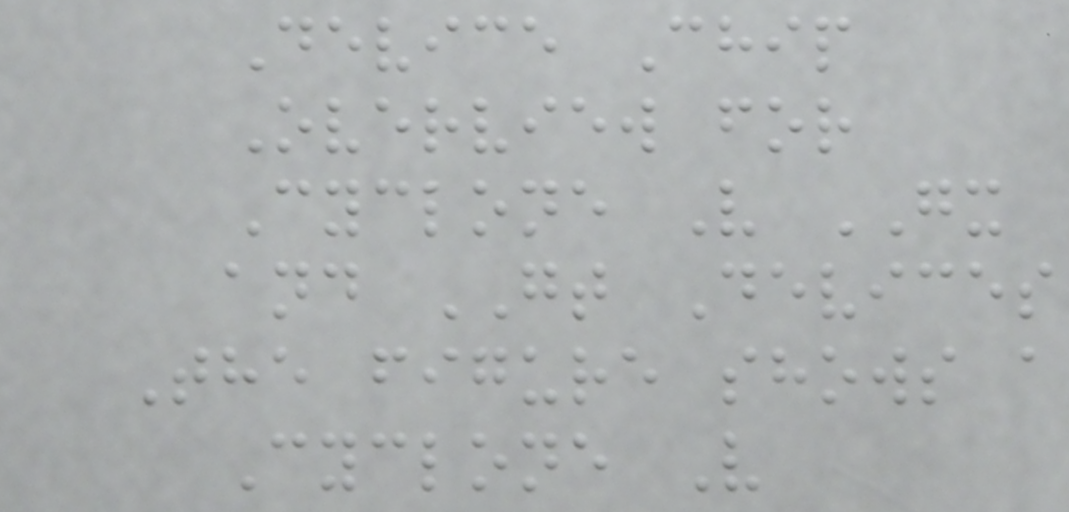Device Chip
Overview for
Cyclone V GX
and GT Devices
The figure shows a
Cyclone V
